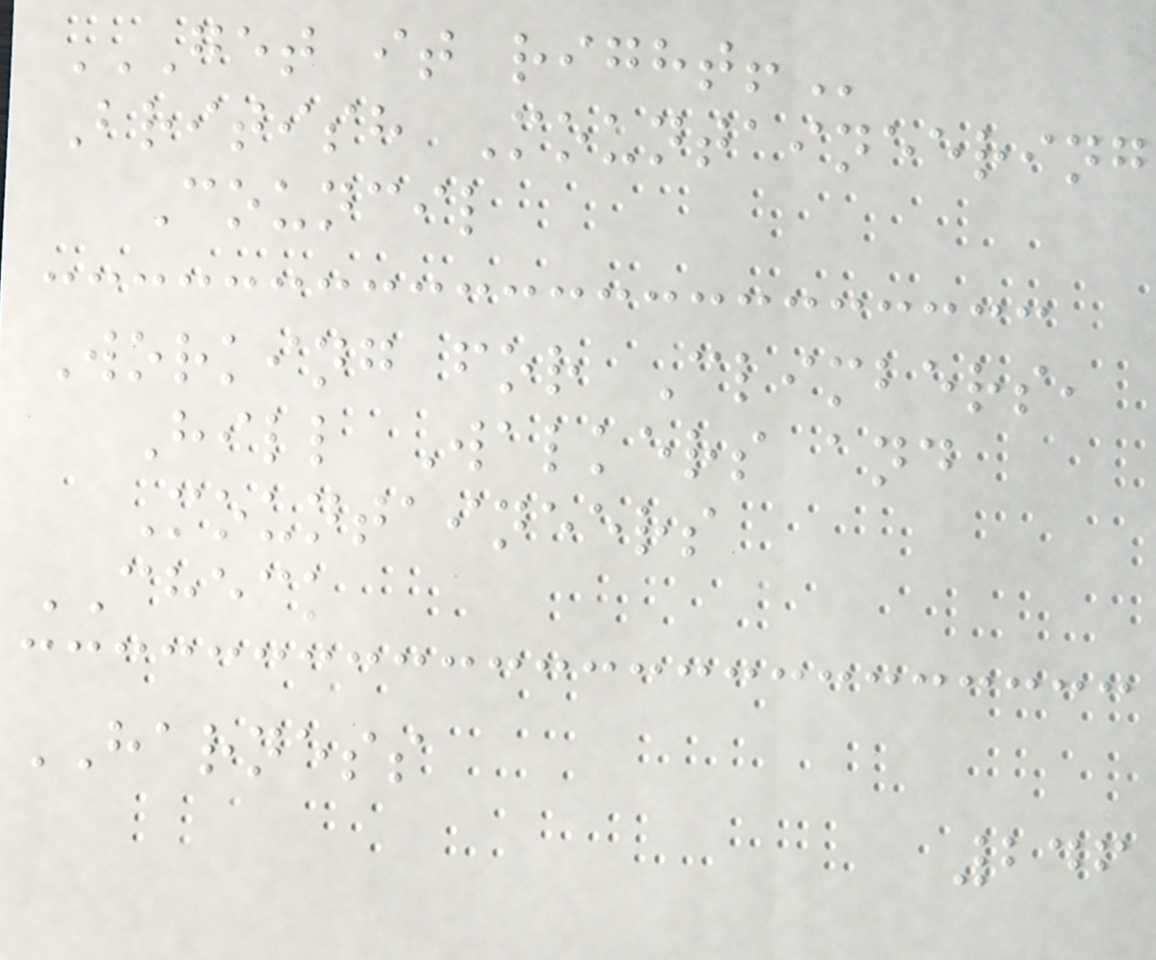GET IT RIGHT!
British Mountaineering
Council
Working for Climbers,
Hill Walkers and
Mountaineers
CHECK
HARNESS
246
